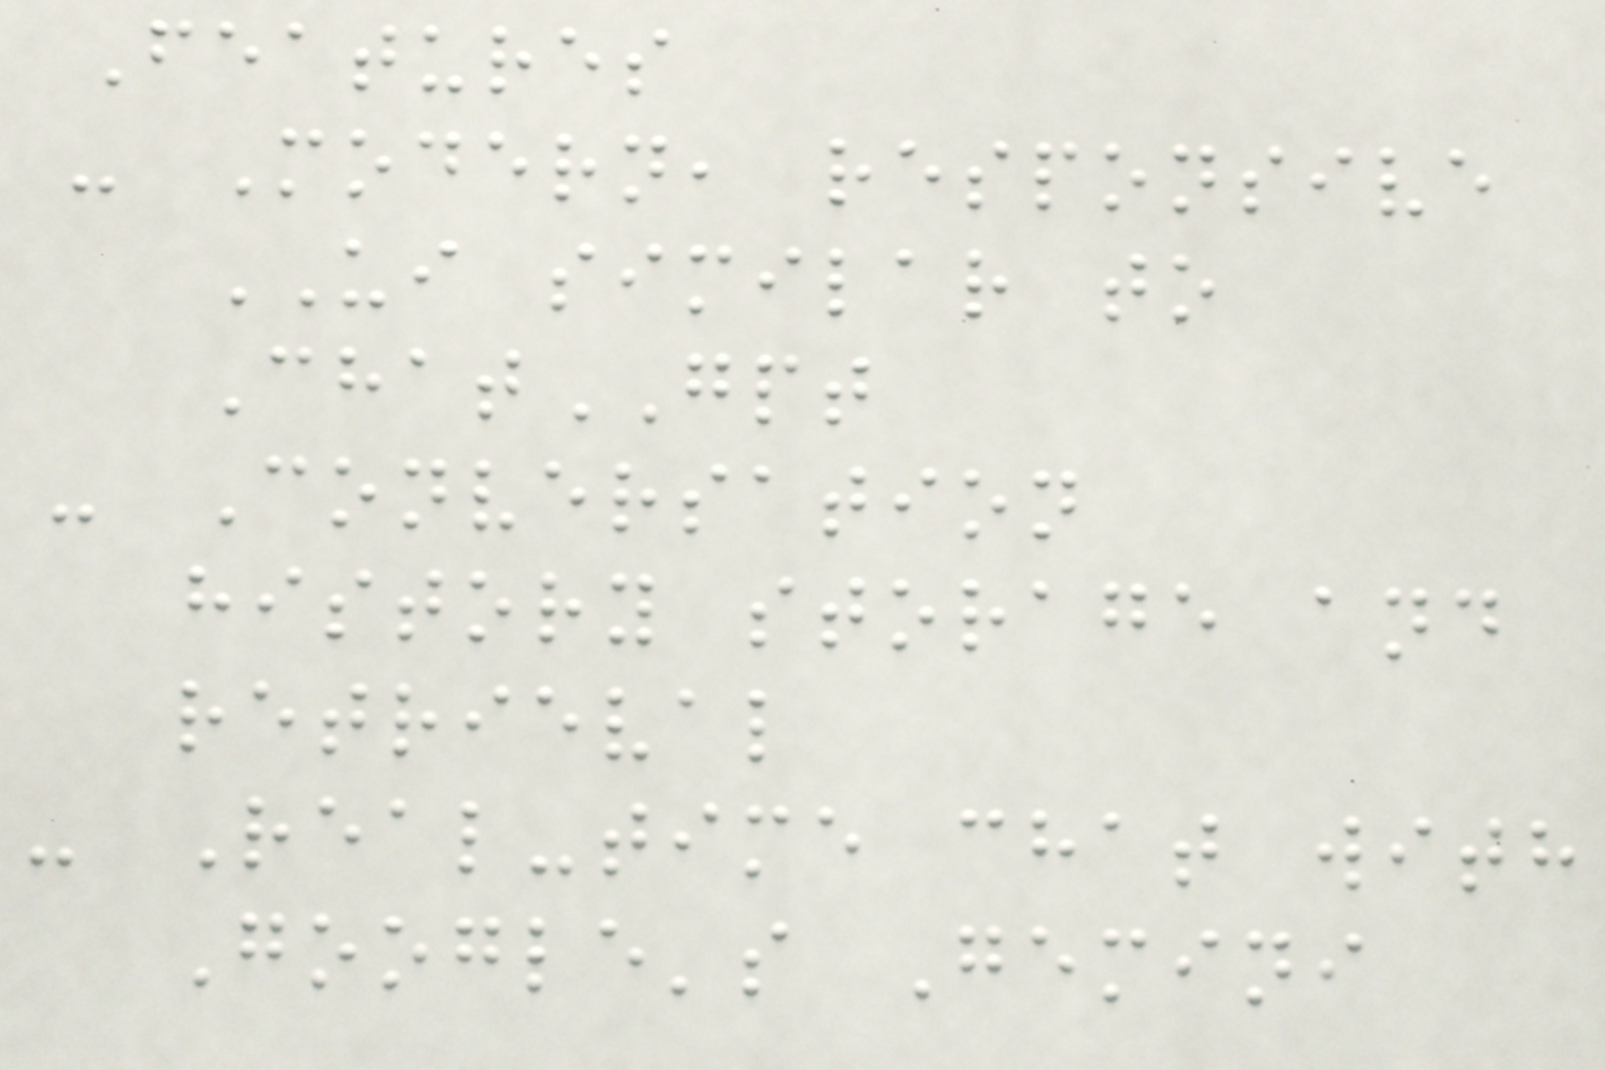Features
- Modern, responsive
UI similar to
ChatGPT
- Conversation
history storage and
retrieval
- Real-time chat with
Google's Gemini
